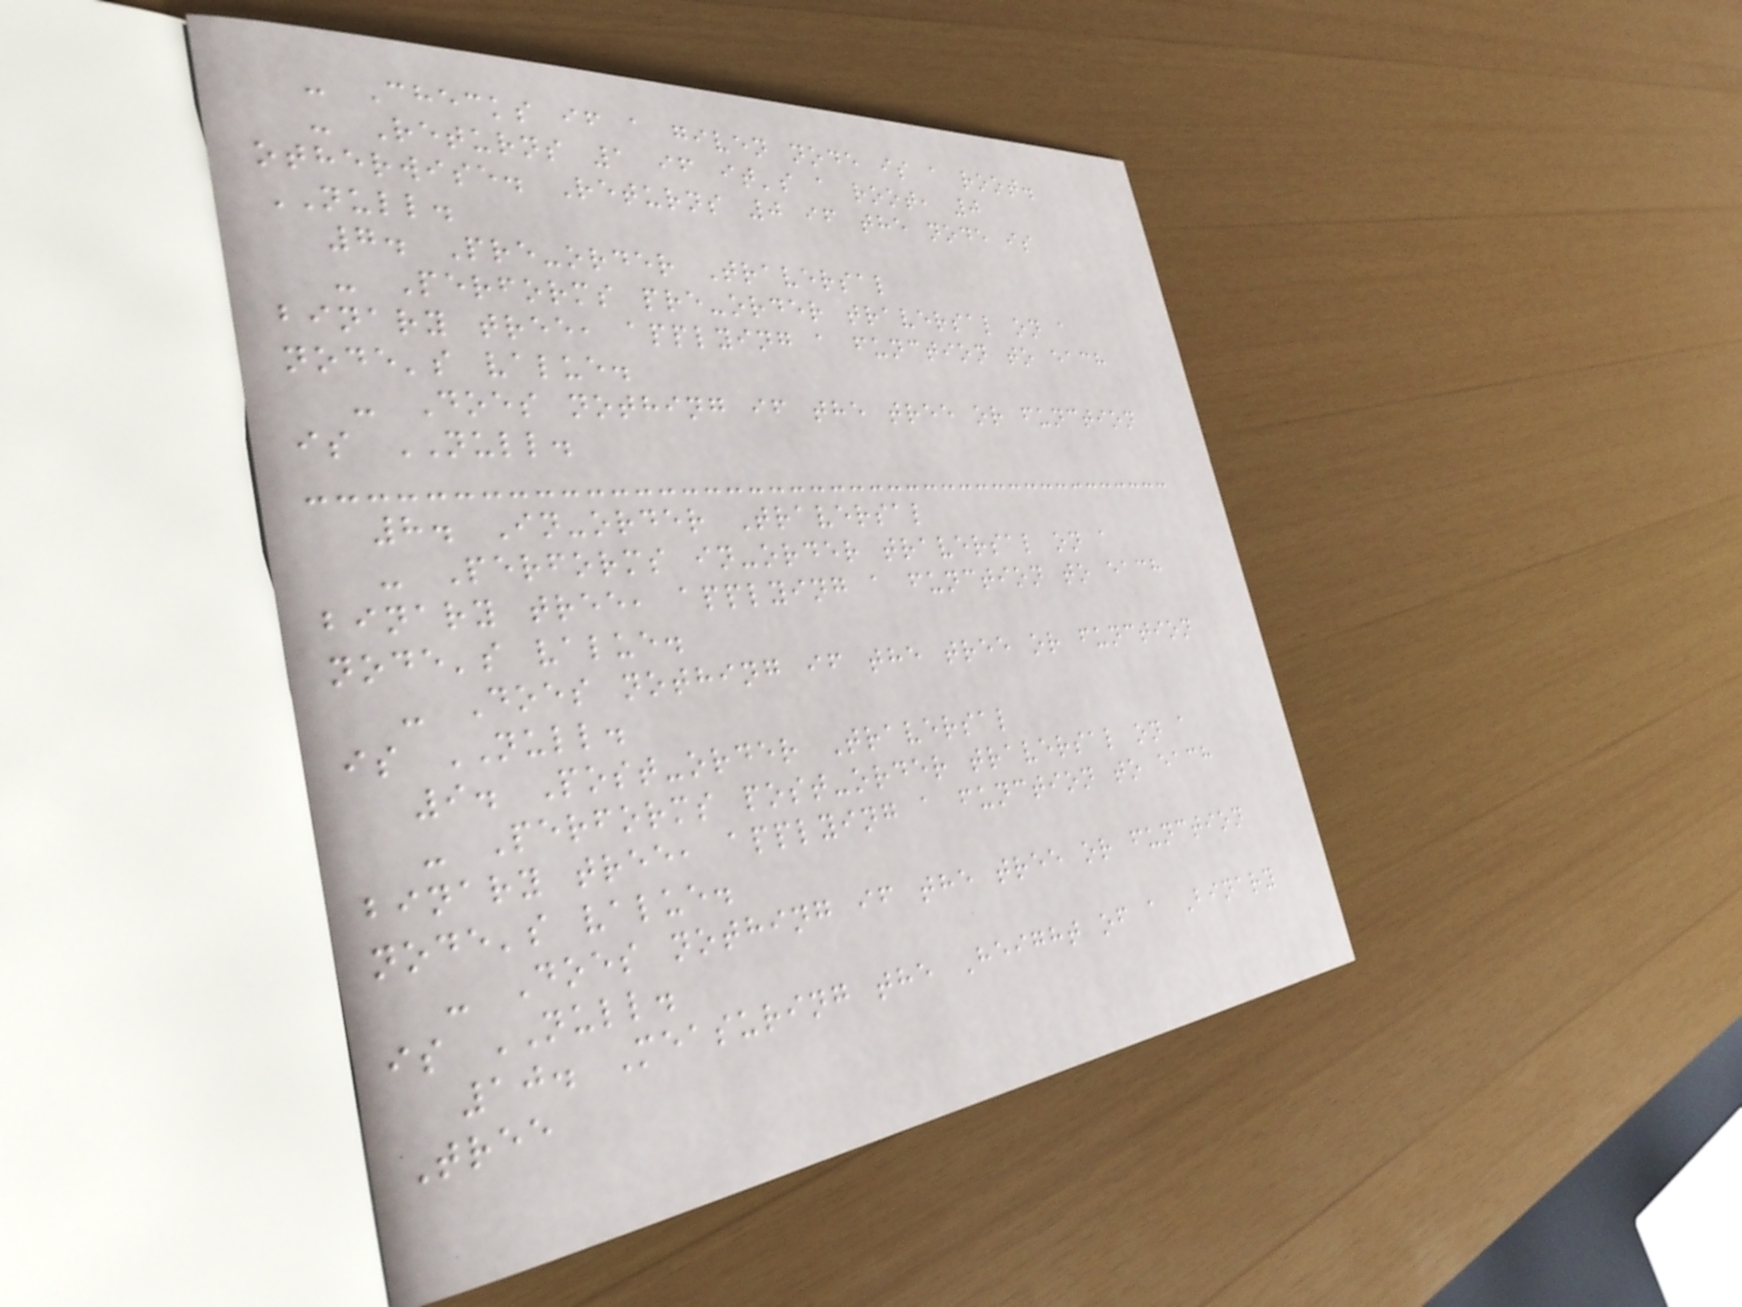- Checks if a given node is a root.
- Returns 1 if it's a root, 0
otherwise. Returns 0 if the node is
NULL.
7. Pre-order Traversal
- Performs pre-order traversal on a
binary tree, applying a function to each
node's value.
- Does nothing if the tree or function
is NULL.
8. In-order Traversal
- Performs in-order traversal on a
binary tree, applying a function to each
node's value.
- Does nothing if the tree or function
is NULL.
9. Post-order Traversal
- Performs post-order traversal on a
binary tree, applying a function to each
node's value.
- Does nothing if the tree or function
is NULL.
10. Measuring the Height of a Binary
Tree
